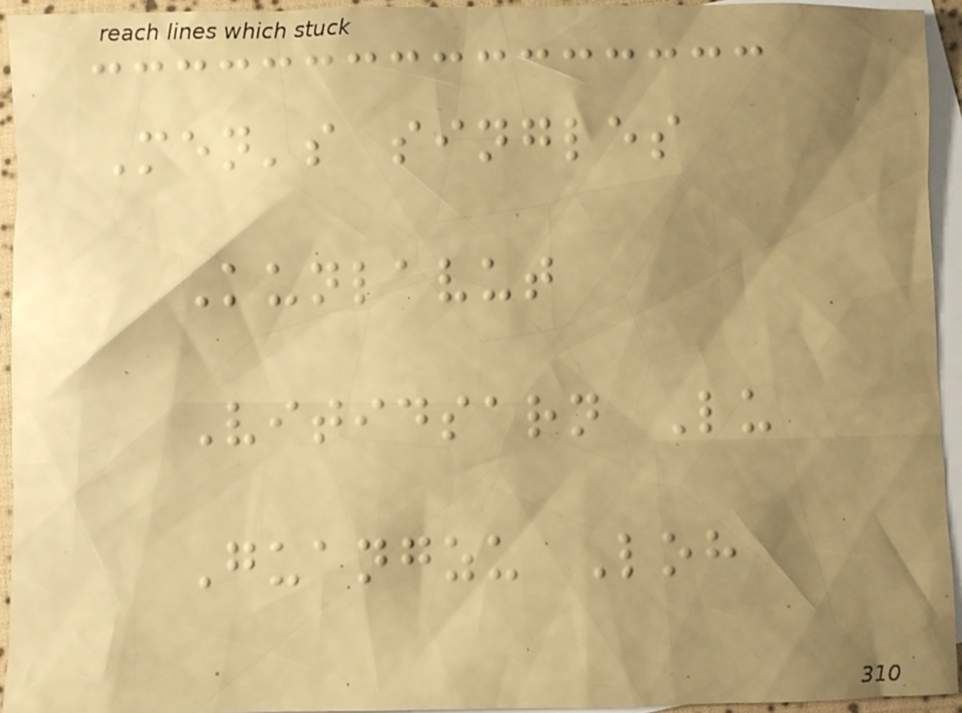Men's singles
Kunlavut
Vitidsarn Lu
Guangzu Loh
